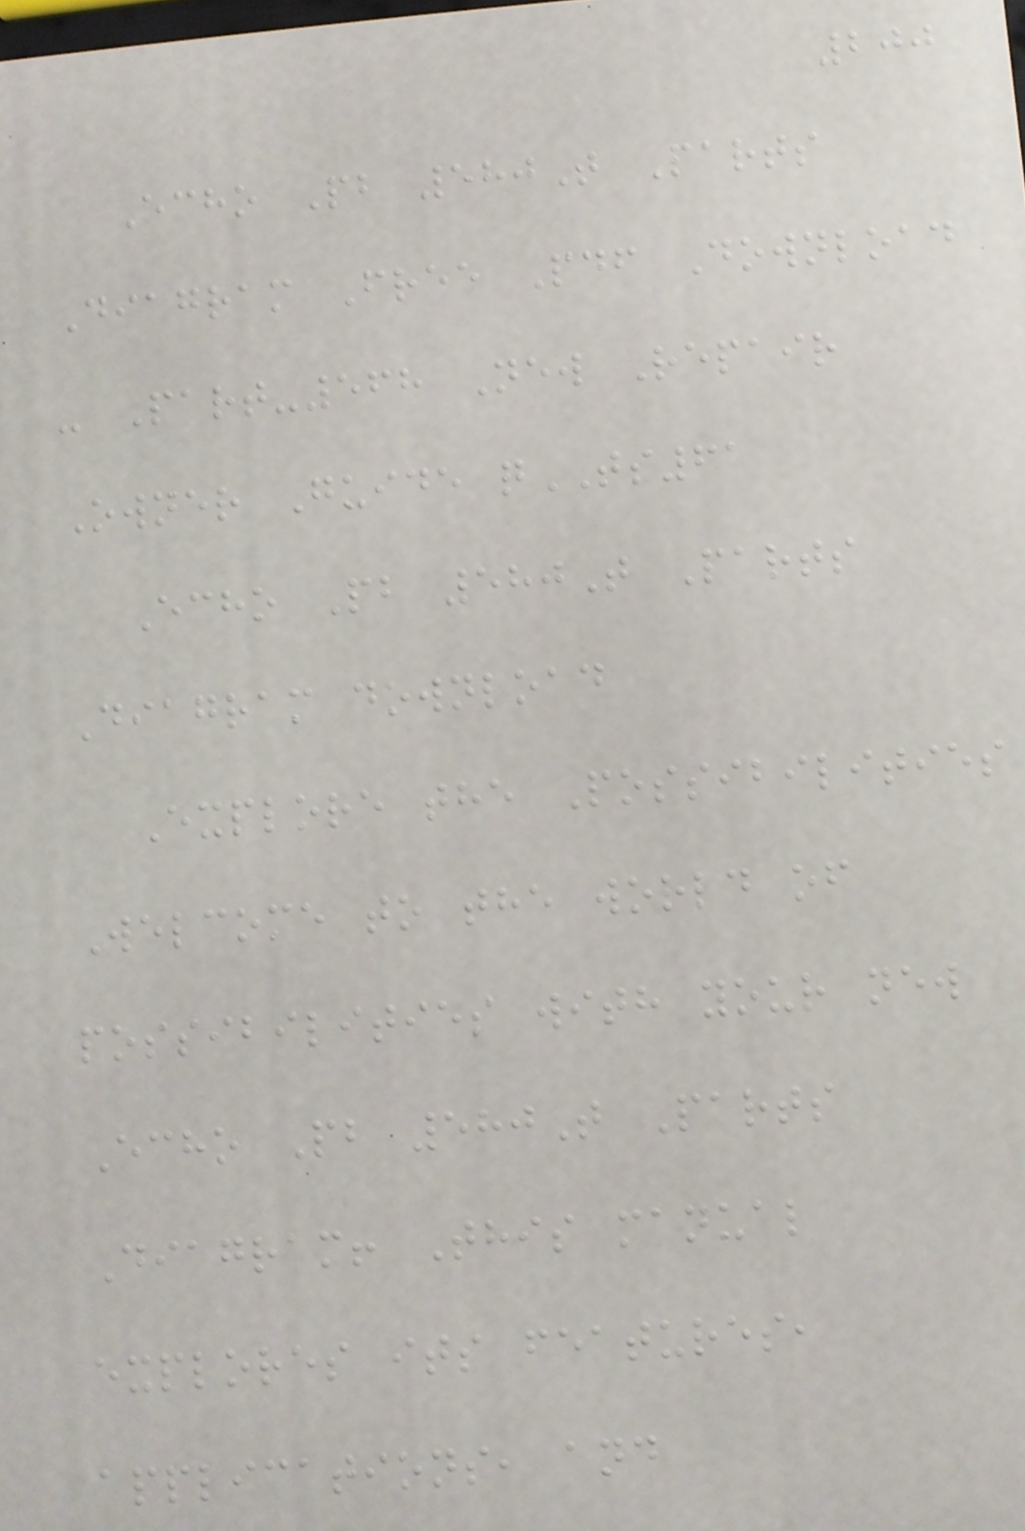200
Echo Pb 580T Parts
Diagram Free Pdf Download
- Part-568 New Repair
Owner Guide qTS61
Echo Pb 580T Parts
Diagram download
Explore the Possibilities
Welcome to the world of
possibilities with your new
Echo Pb 580T Parts
Diagram! This manual
explores its features,
applications, and
